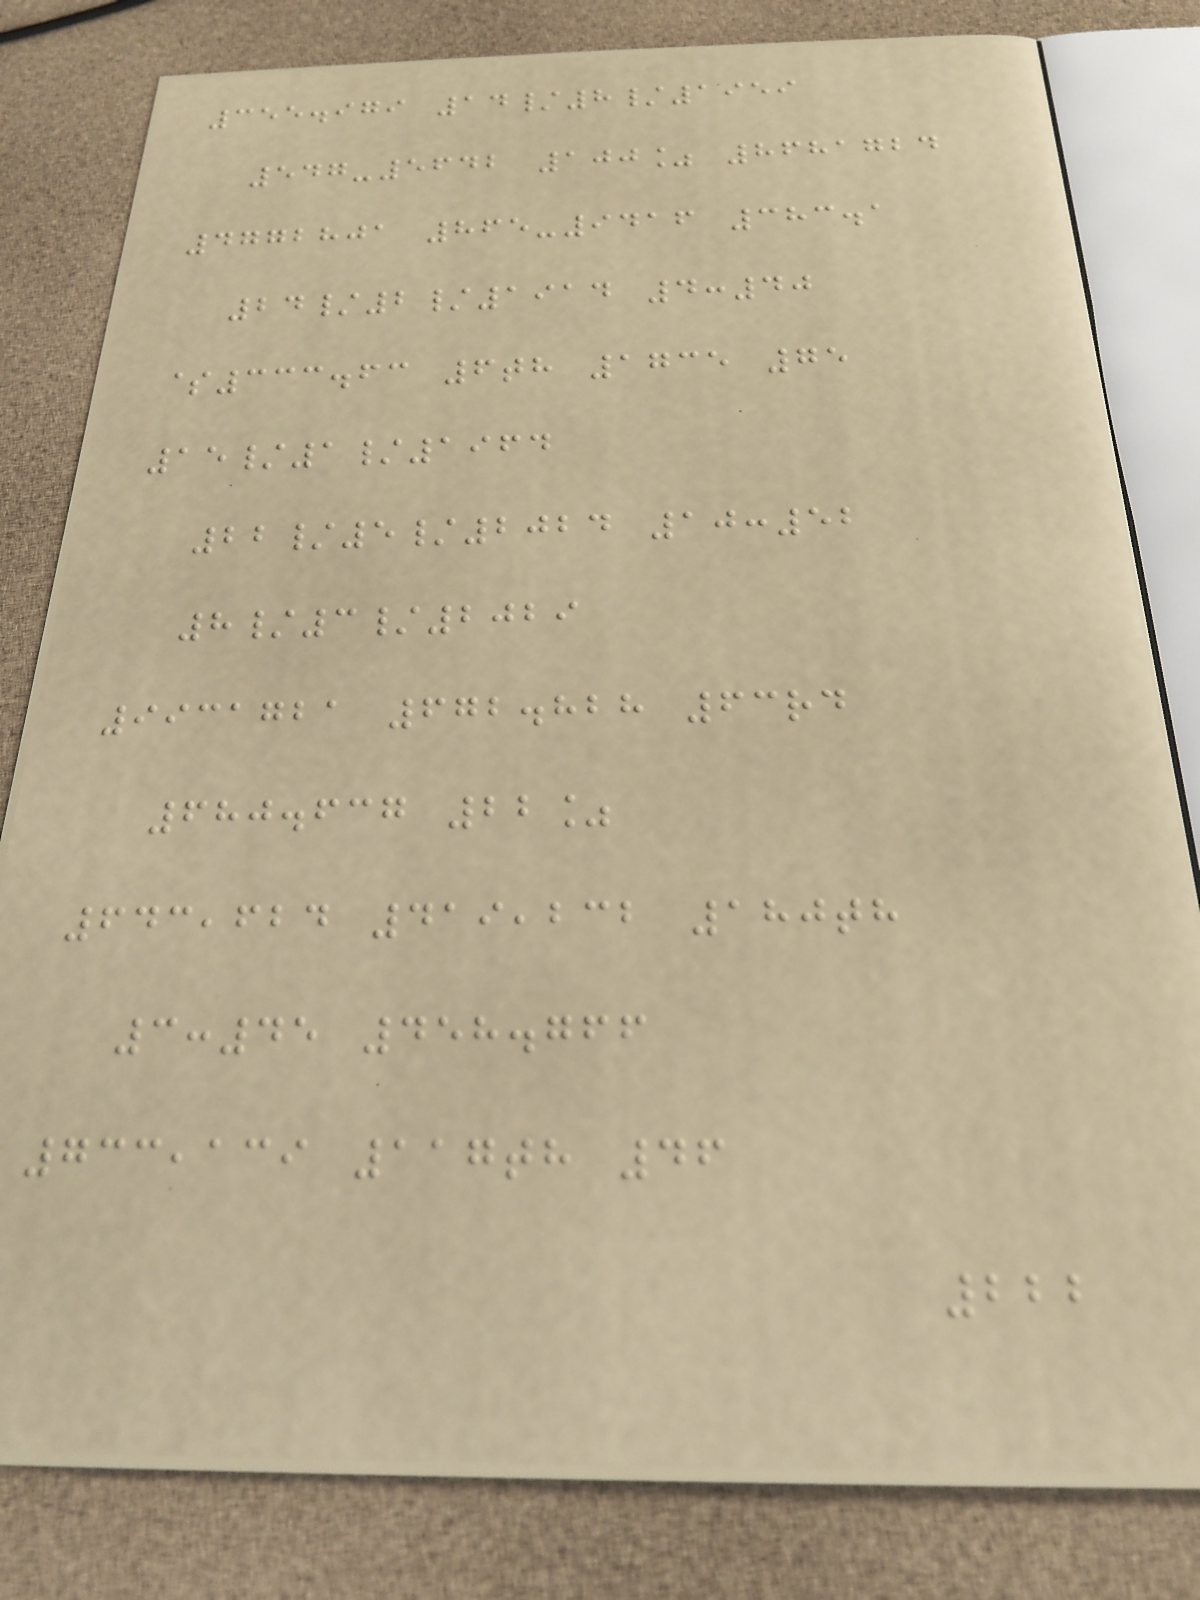355.979 14/8/1959
547-5642 100% 8681724
4772801 865-9416 383.1
24/2/1914 4:40
$333.63 6th 1735 75
15/1/1964
22/5/2024 10:52
8/3/2029
9931721 672.828 63rd
680.637 22%
643,624 419,232 180th
3:45 458.766
733,139 117th 46
222
